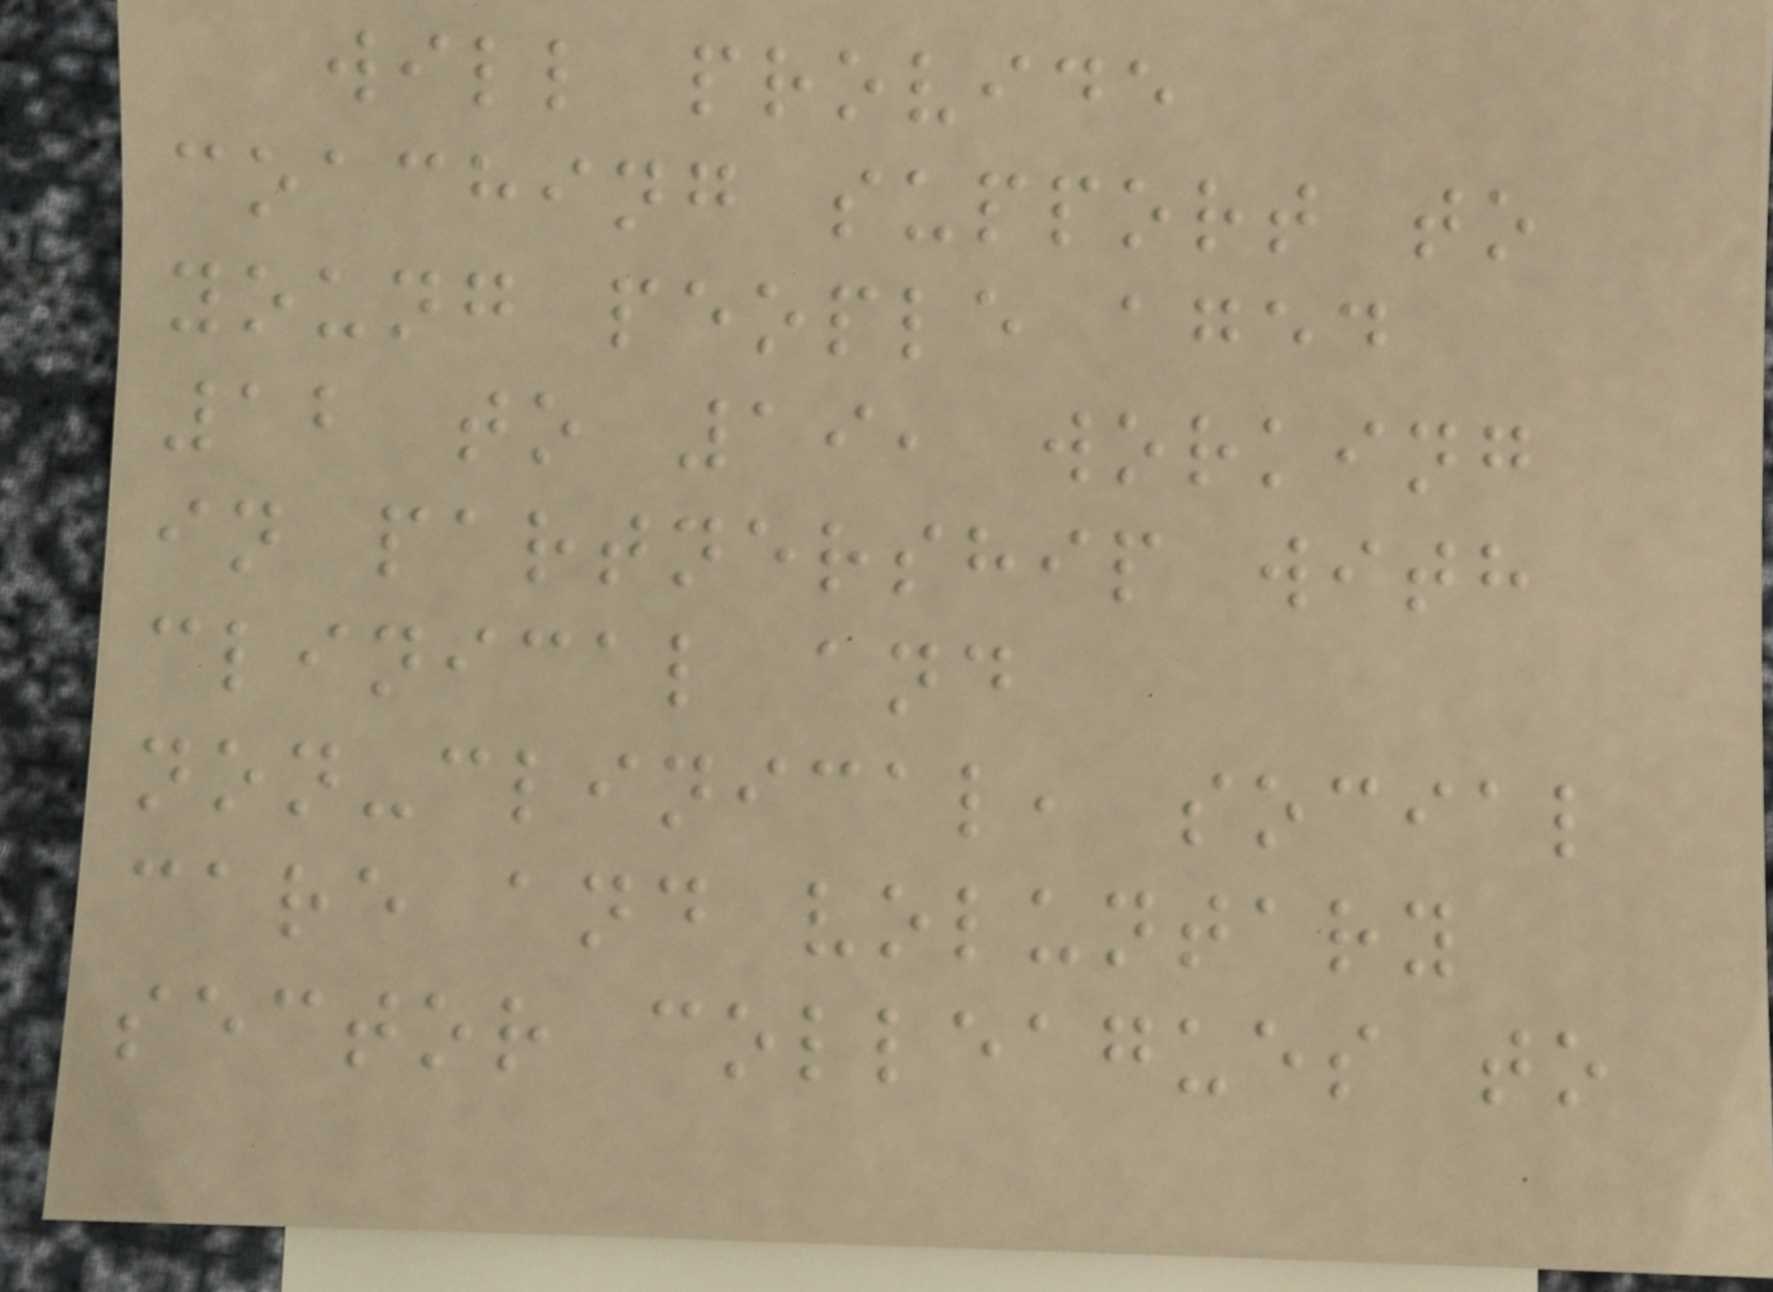will provide
coaching support to
young people aged
12 to 19, working
in partnership with
clinical and
non-clinical, social
care and voluntary
sector colleagues to
